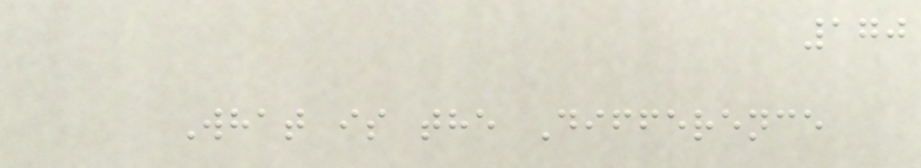170
What is the Difference
